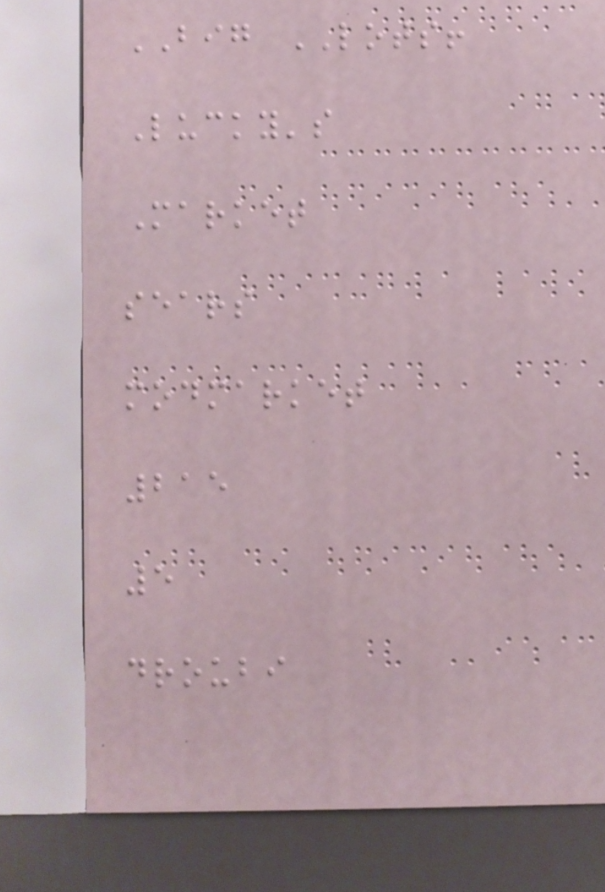BIG LOTS!
Lucky's
Market
sears
modmarket
215
5
droubi
